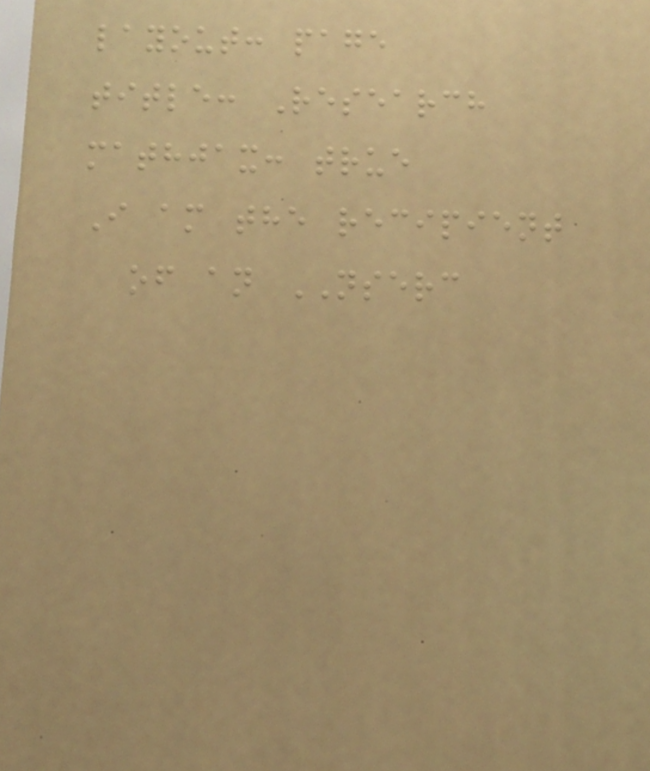layout: page
title: Research
mathjax: true
I am the recipient
of an NSERC
